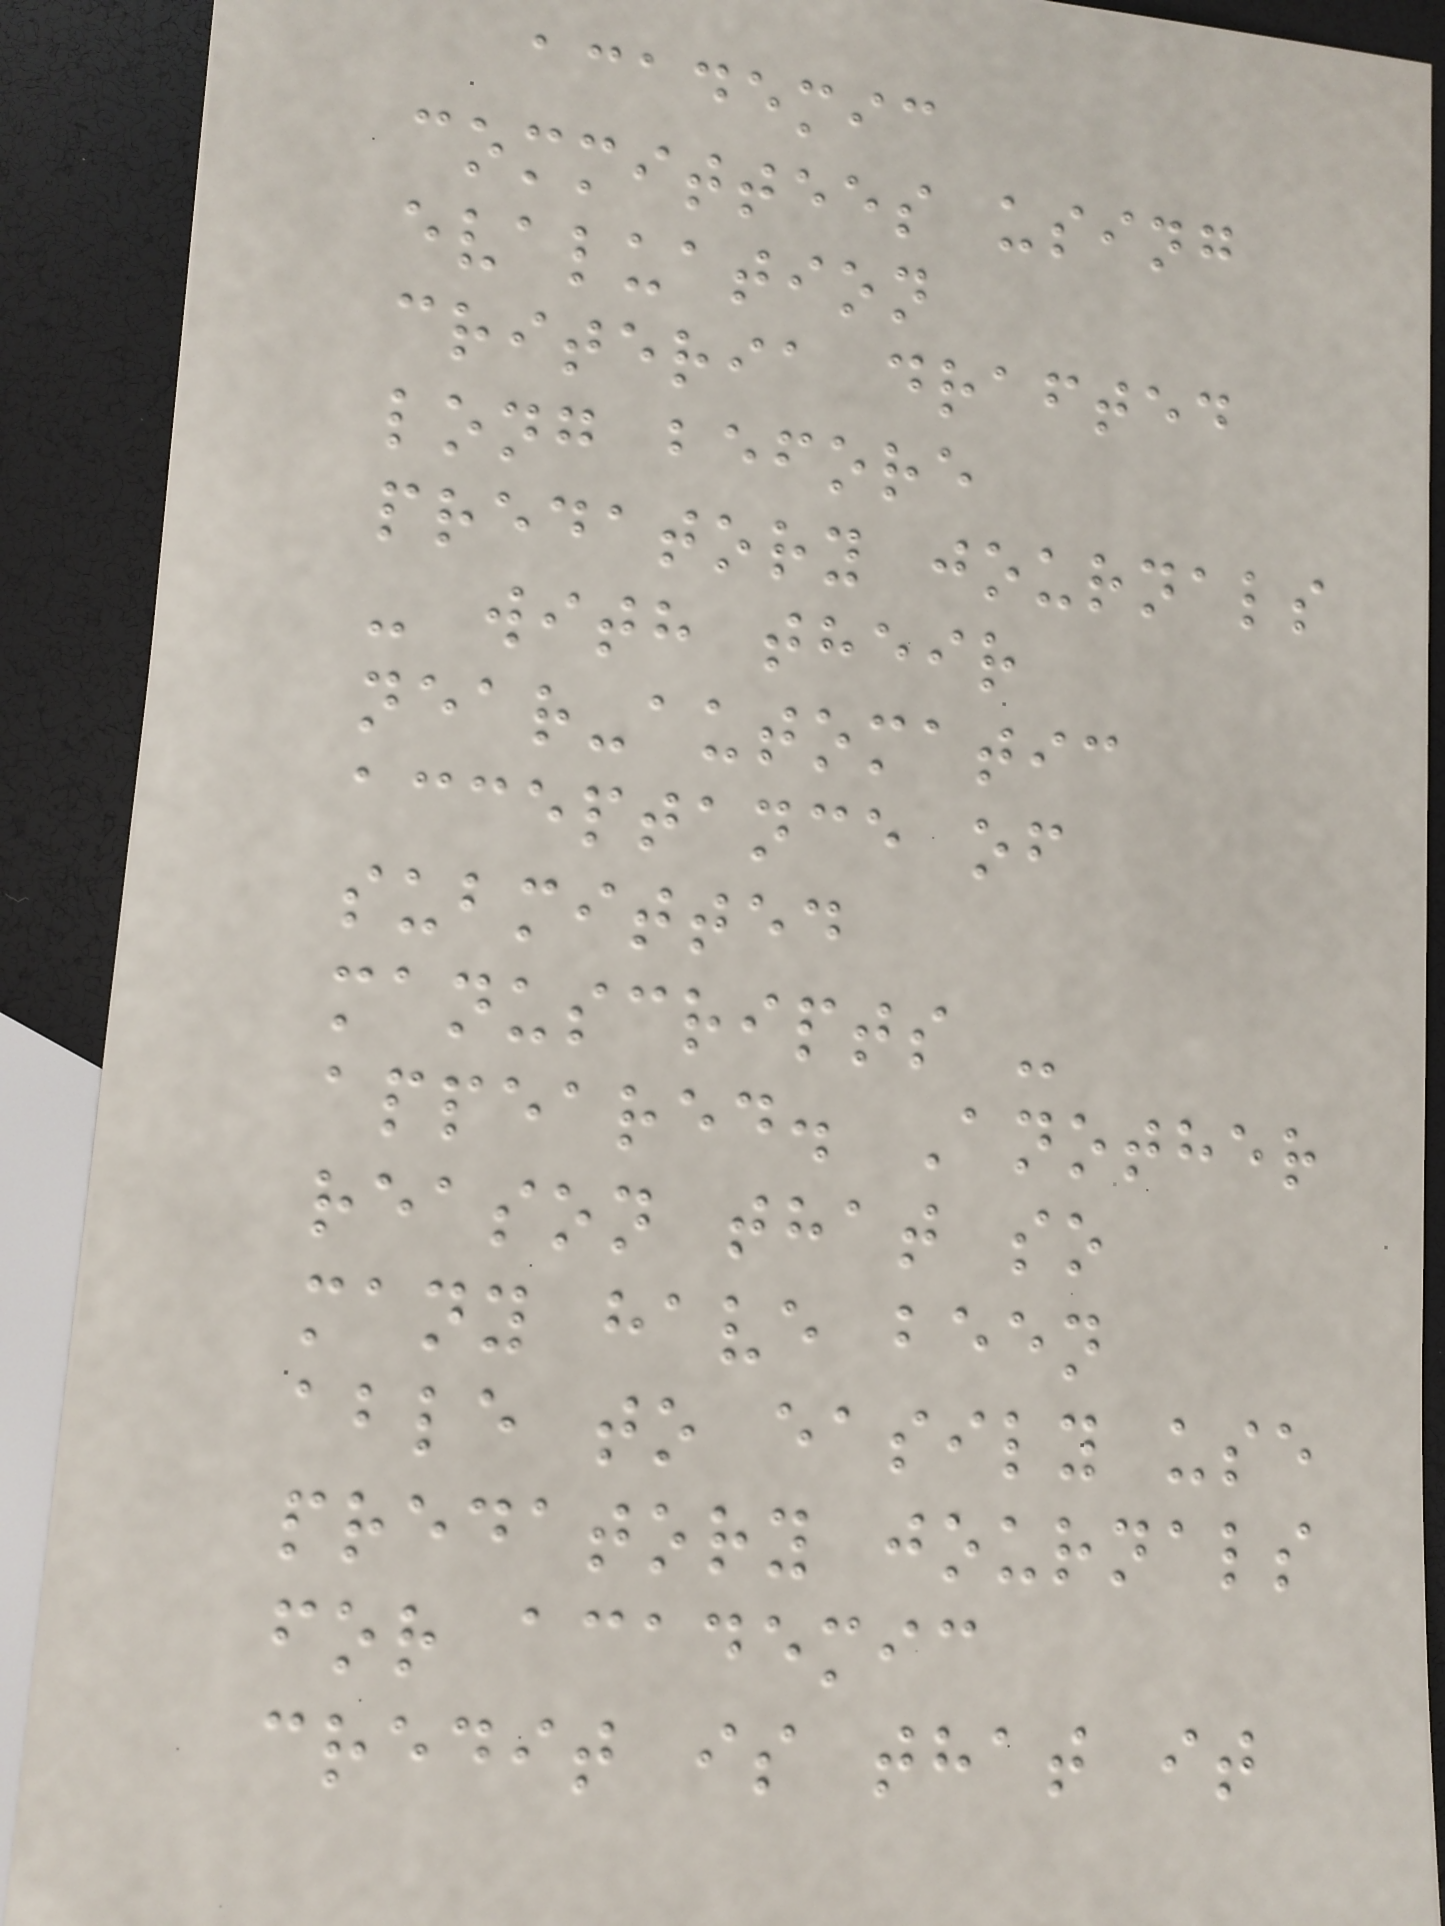academic
committees using
evaluation
criteria drafted
long before
predatory journals
- with their
near-automatic
acceptance of
submitted
manuscripts -
appeared. Another
reason that so
many have been
able to easily use
predatory journals
for academic
credit is that it
